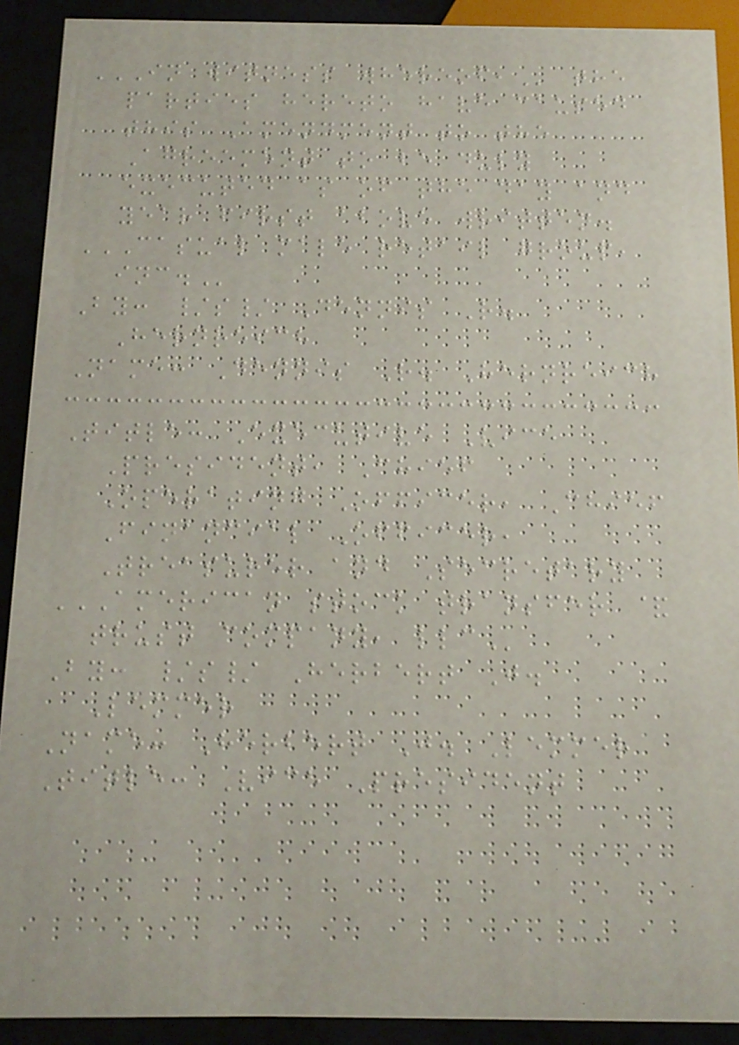IN WITNESS WHEREOF, the
parties hereto have caused
this Amendment to the
Agreement to be duly
executed as of the day and
year first above written.
CASUAL MALE RETAIL GROUP,
INC.
By: /s/ Dennis R.
Hernreich
Name: Dennis R. Hernreich
Title: Executive Vice
President, Chief
Operating Officer, Chief
Financial Officer,
Treasurer and Secretary
AMERICAN STOCK TRANSFER &
TRUST COMPANY, LLC
By: /s/ Herbert J.
Lemmer
Name: Herbert J. Lemmer
Title: Vice President
